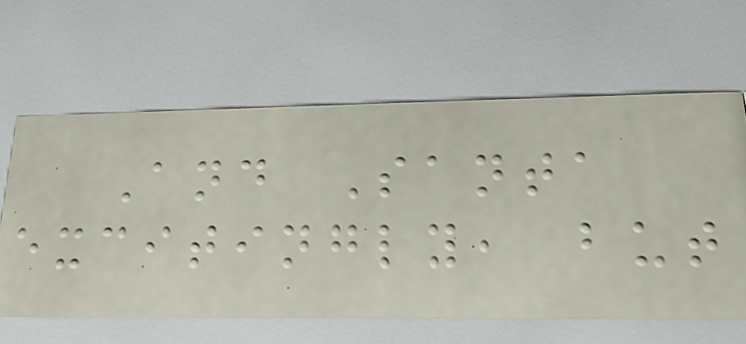And Santa
excitingly, but
